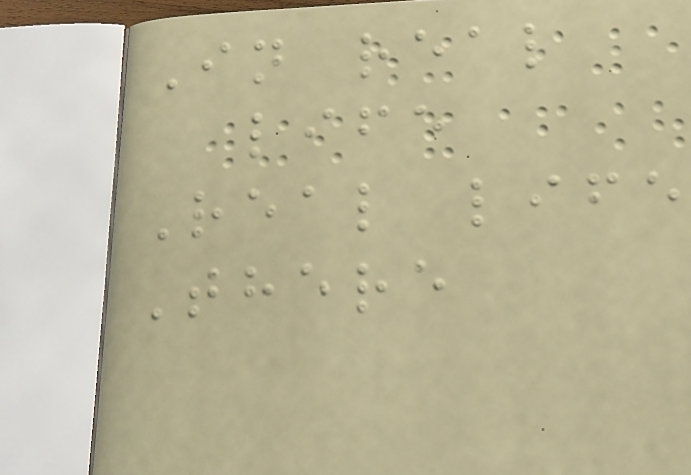In real
life
Real life
There
